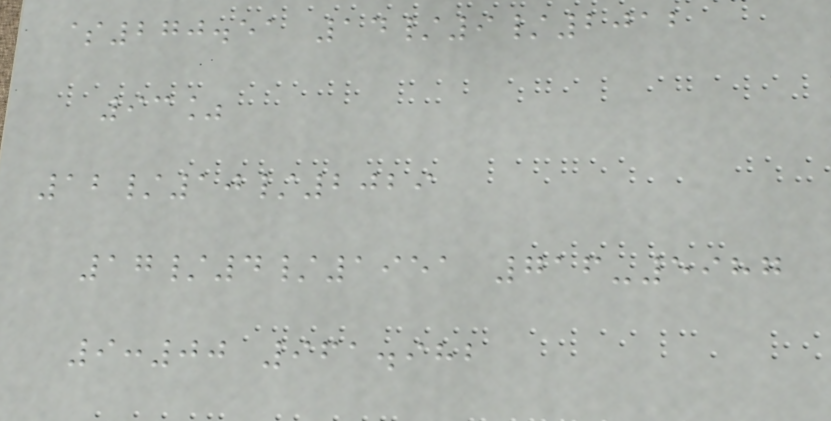$270.51 14/9/2012
93%
12/10/2029
17/4/1951 716-5987
9:00 961.982
